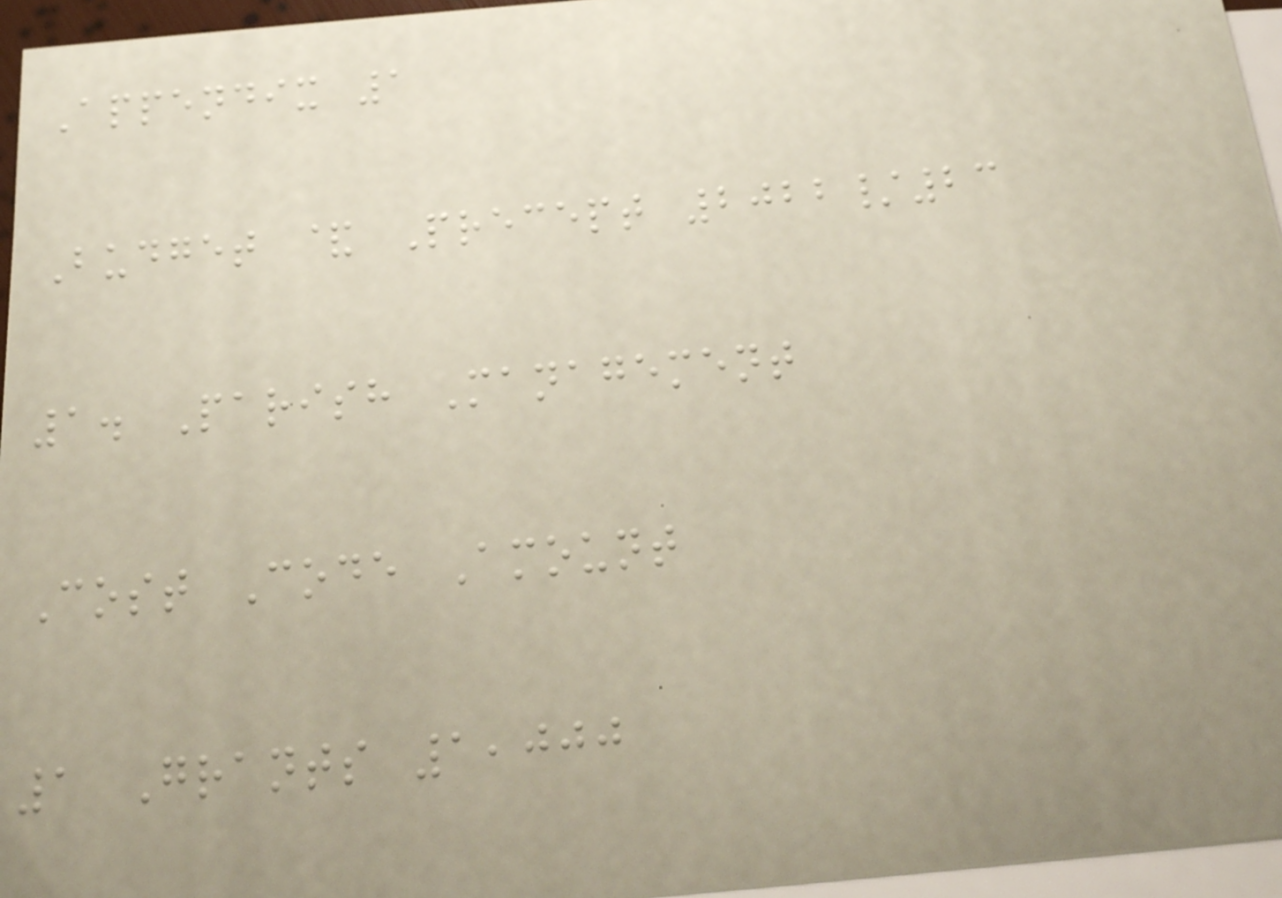Appendix 1
Budget & Precept 2022/23
1. Parish Management
Cost Code Amount
1 Grants 1,000
